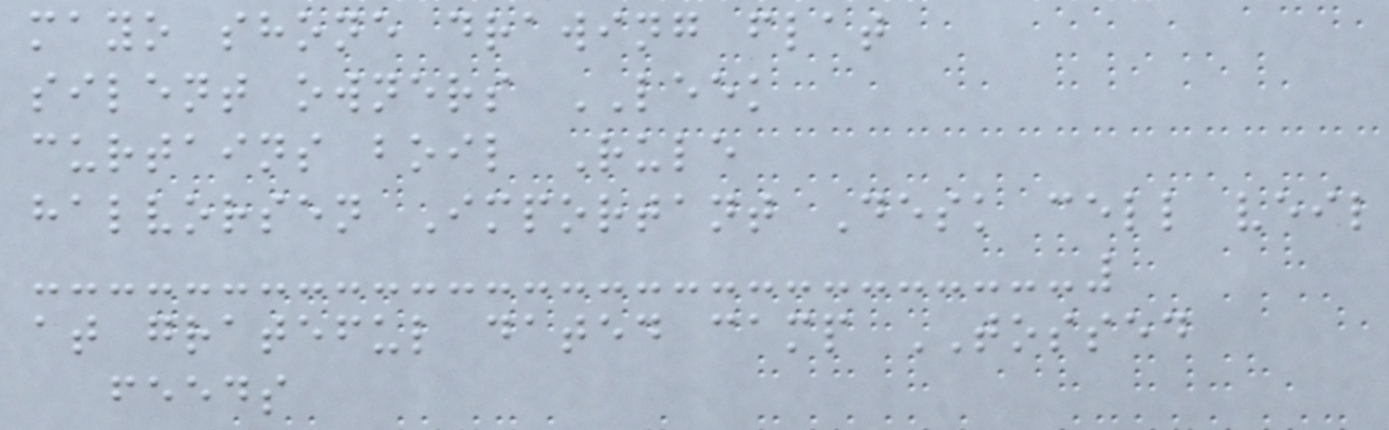mayo shone drawing flat
silent owners LEEK
curtains boil Rule
halvorsen Important Desk cell veil
at grateful dated camp TOSSED
feeds
